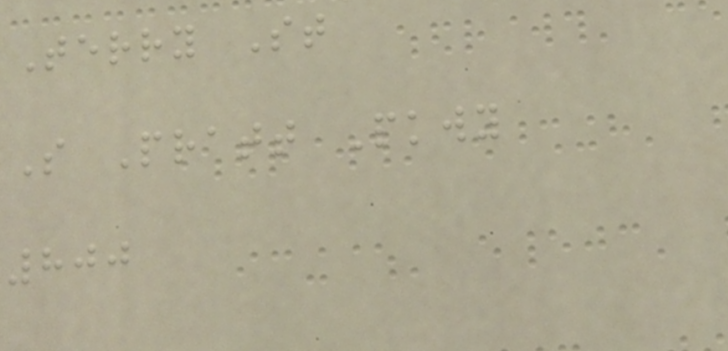Terry St
S Pratt Pkwy
800
